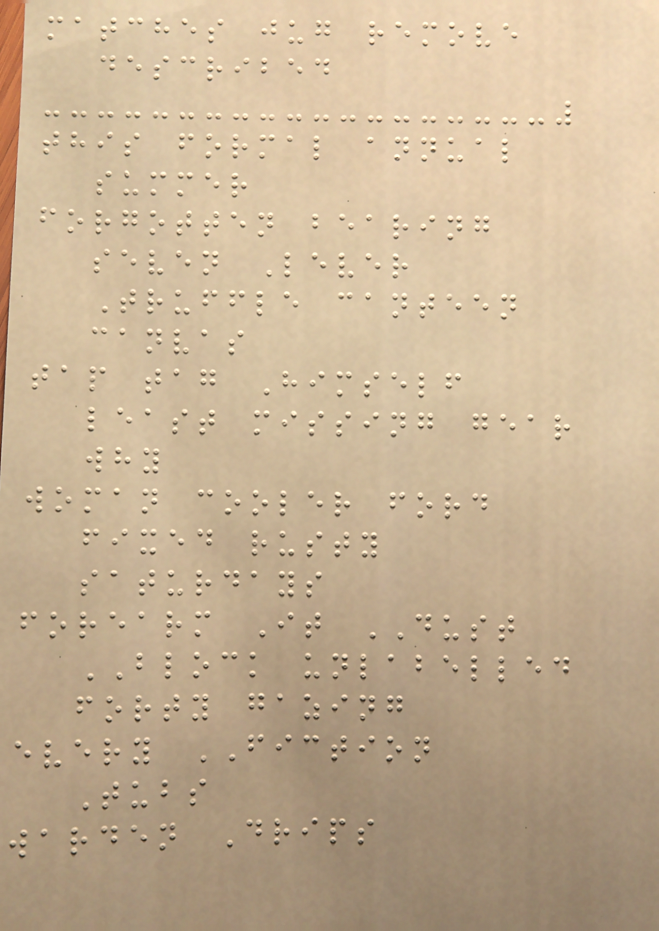matches jug remove
described
this formal annual
summer
forgotten bearing
seven Lever
Truffle canteen
canvas
tap tag Himself
least missing gear
why
woman cooler ford
fixed rusty
saturdays
forearm It DUST
BLOCK unlabelled
forty gazing
every FICTION
Tubs
warden Drips
